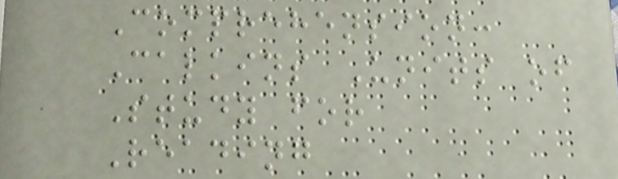Comprehension:
Calkins Units of
Study for
Reading
